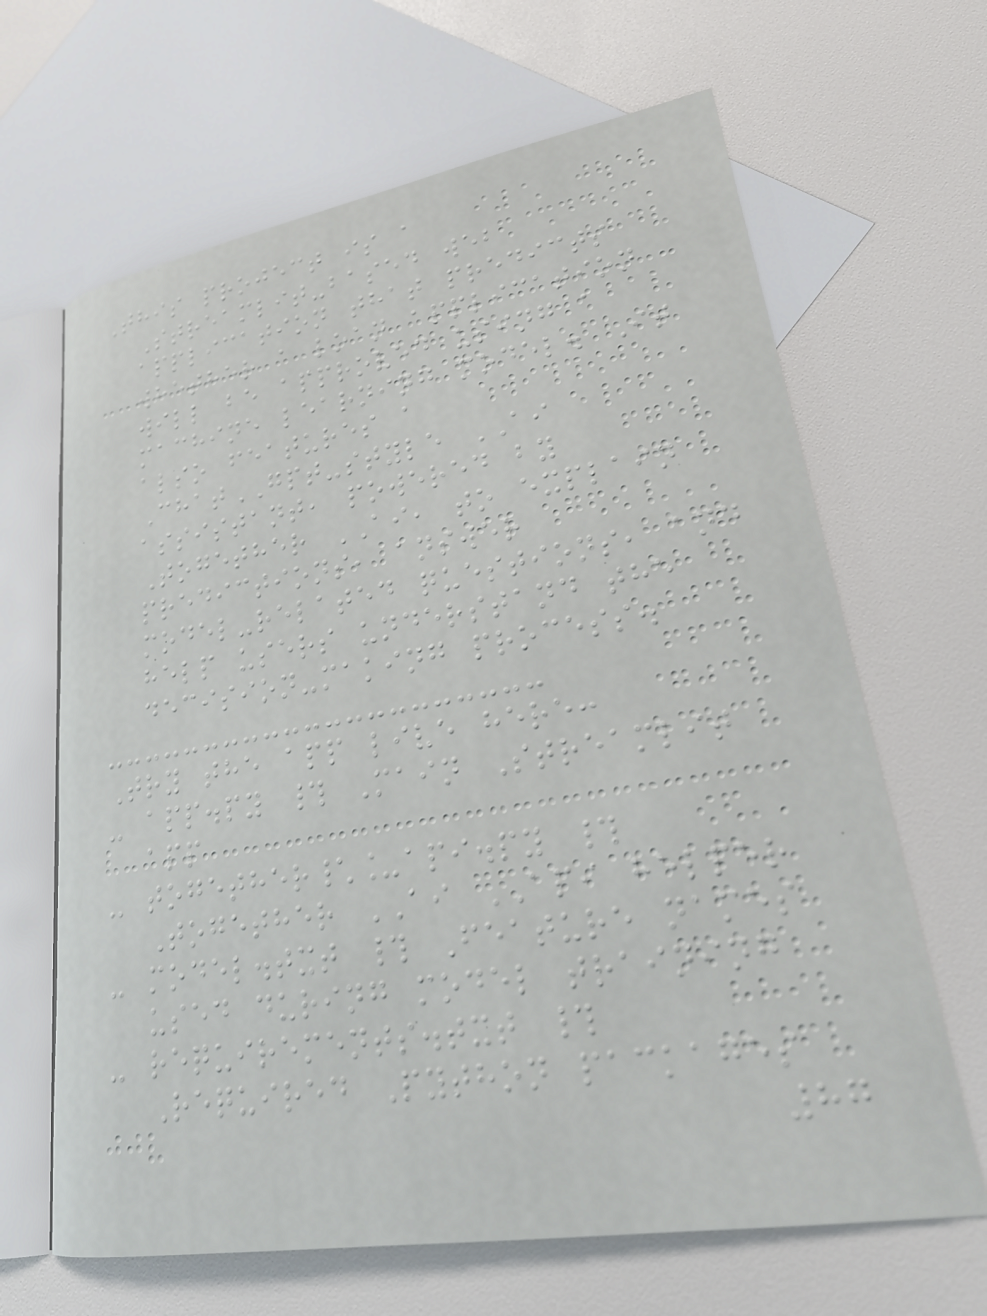This project is a
Streamlit-based web
application that predicts
whether a loan application
will be approved using a
machine learning model. It
also features a
ChatGPT-style AI
assistant, powered by
Together AI, to explain
predictions, answer
model-related questions, and
help users understand the
decision-making process.
Try the app live here:
- app.py # Main Streamlit
app
- together\_api.py #
Together AI API helper
- model.txt # Feature names
used during model training
- requirements.txt #
Required Python packages
87
